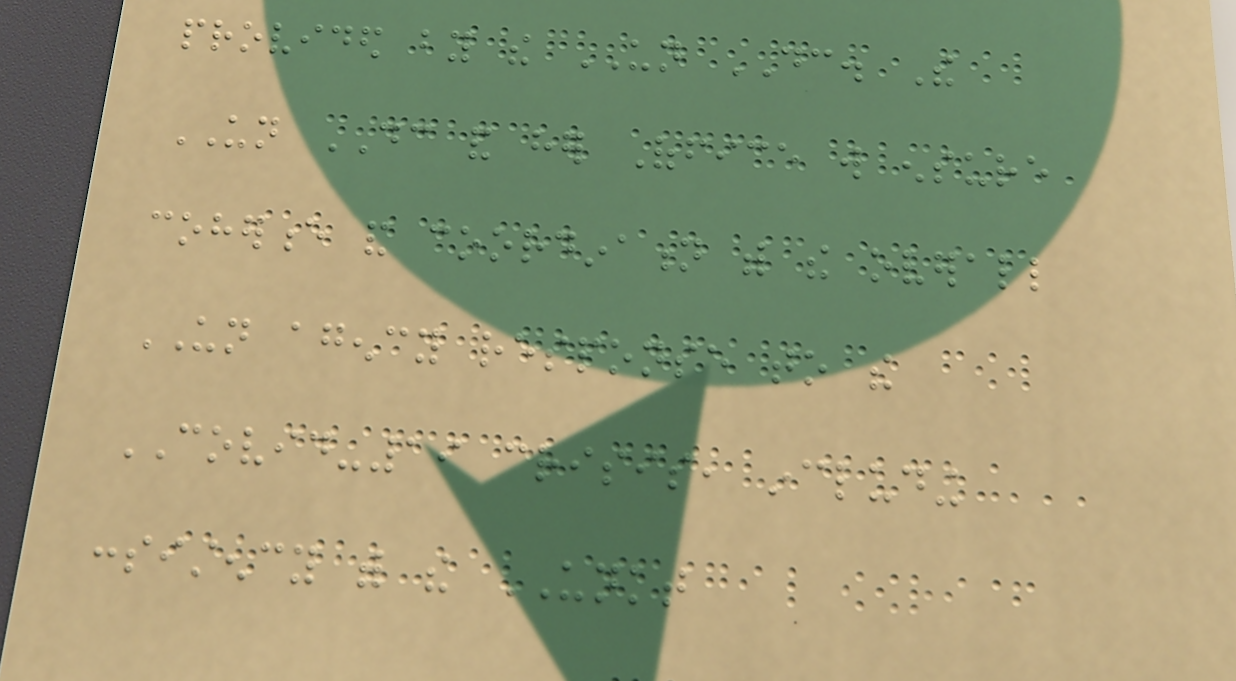provided by the UN DC. The
UN DC and her Office will ensure
coherence and coordination with the overall
UN agency response to the
COVID-19 crisis, including
consistency with the UNKT
